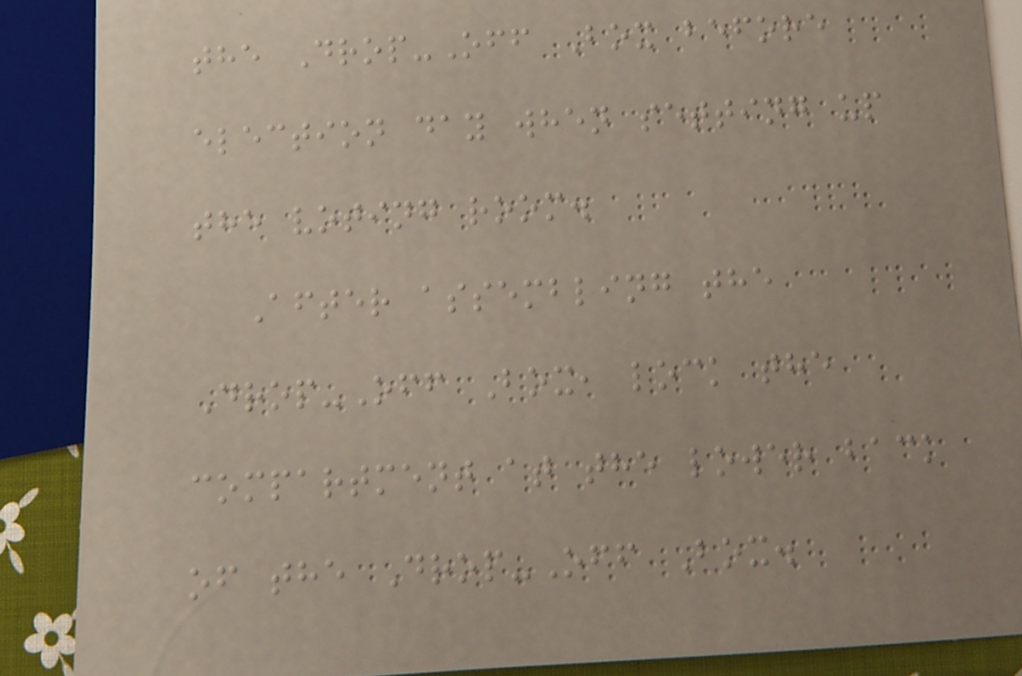the Drop-Off Box before
election day when setting up
the voting room.
After assembling the
Drop-Off Box, lock the
compartment at the lower back
of the Drop-Off Box.
